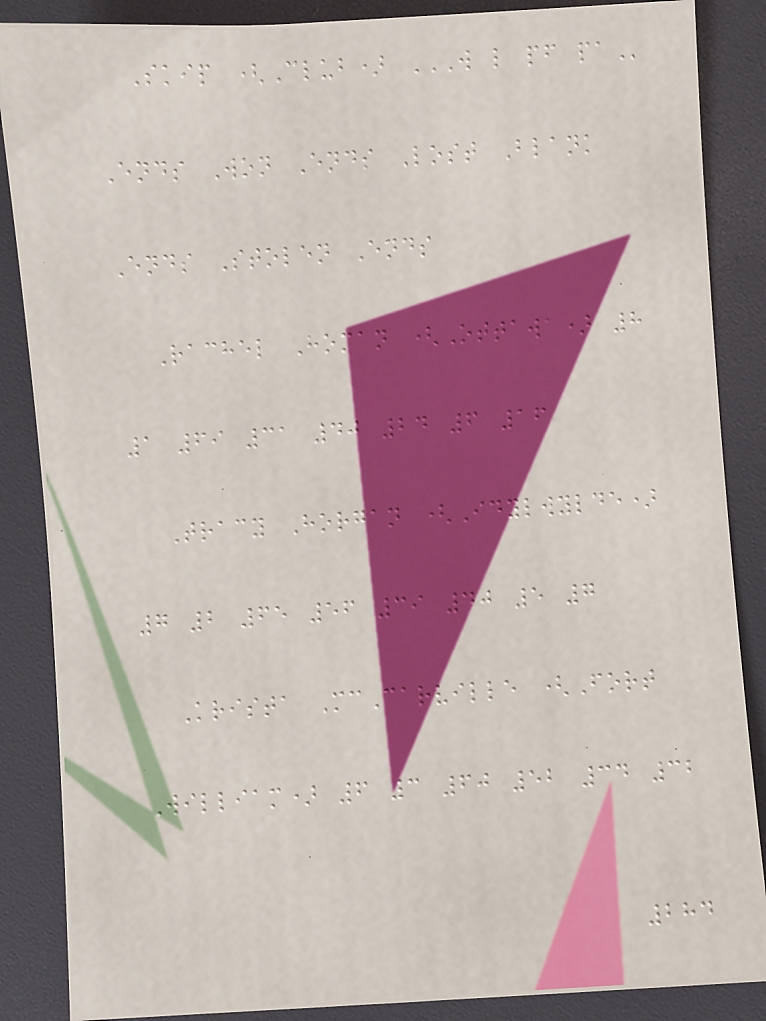Skip (Club) W L PF PA
Ends Won Ends Lost Blank
Ends Stolen Ends
Rachel Homan (Ottawa) 8
1 69 31 40 24 6 16
Tracy Horgan (Idylwylde)
7 2 65 56 39 40 5 7
Krista McCarville (Fort
William) 6 3 60 52 34 32
284
